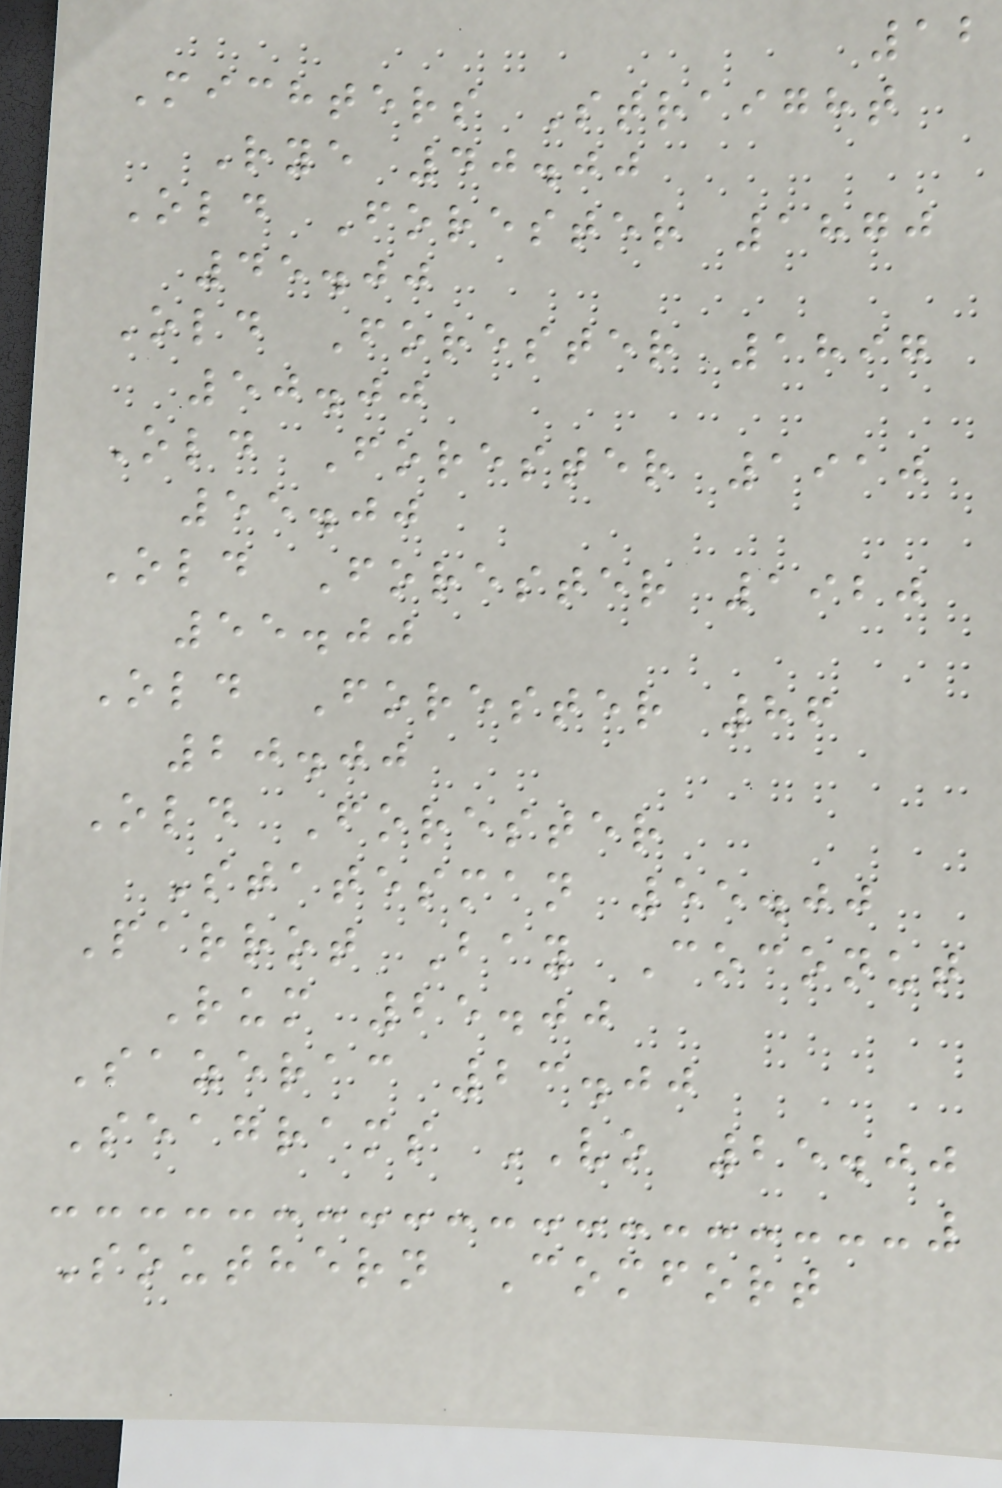12
Michters Straight
Rye 40.00
Old Forester 1870
45.00
Old Forester 1897
50.00
Old Forester 1910
55.00
Old Forester 1920
55.00
Old Forester 86
20.00
Old Forester
Statesman 55.00
Parrot Bay Coconut
Rum 25.00
Sazerac 23.00
Seagrams VO 25.00
Southern Comfort
